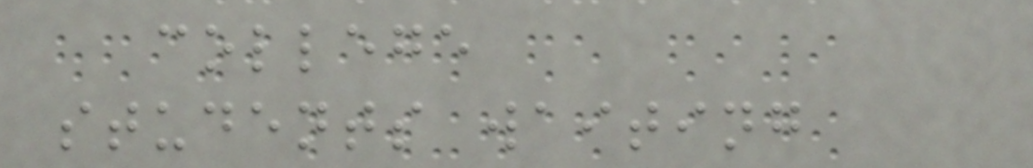college
students waiting
